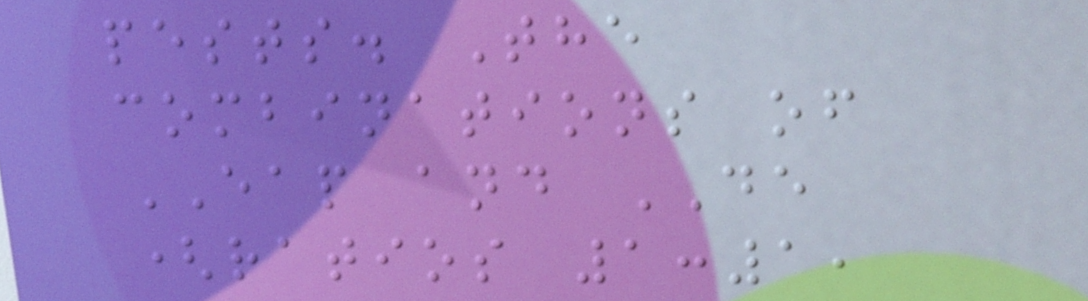pests. The
combinations of
EAP and DE
(ratios 1:1,
